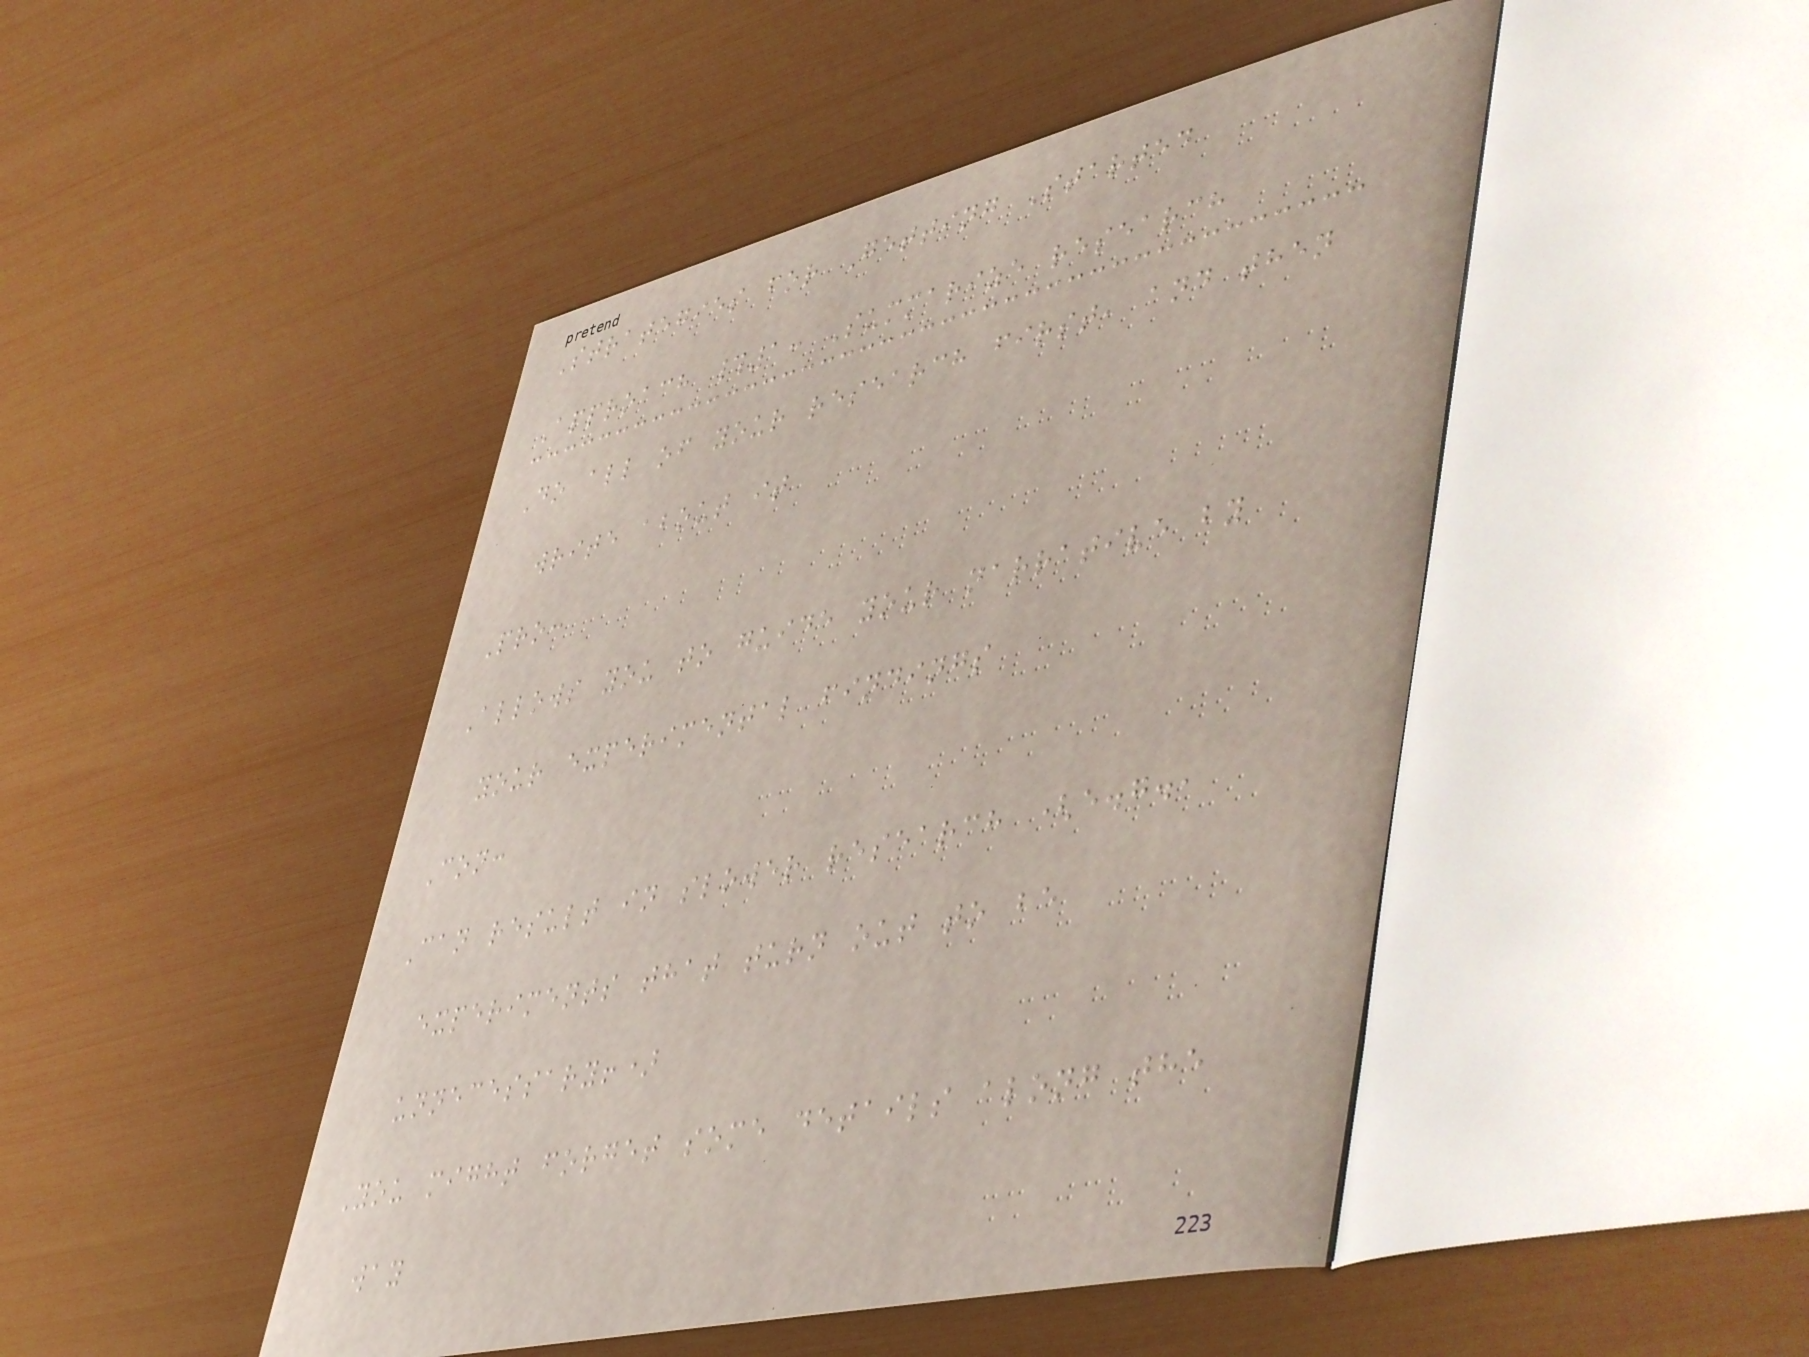Strategies for Getting Started
Approach #1: Summarize research
Do all of your research first, and then
write about it
Pro:
Allows you to guide your narrative by
your experimental findings
Con:
Can result in slower research (e.g.,
experiments that turn out to be
unnecessary!)
You might forget some details along the
way
